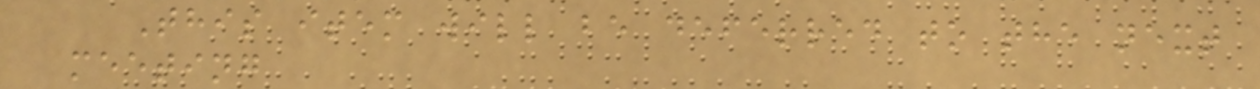This item will be deferred to the next
meeting
